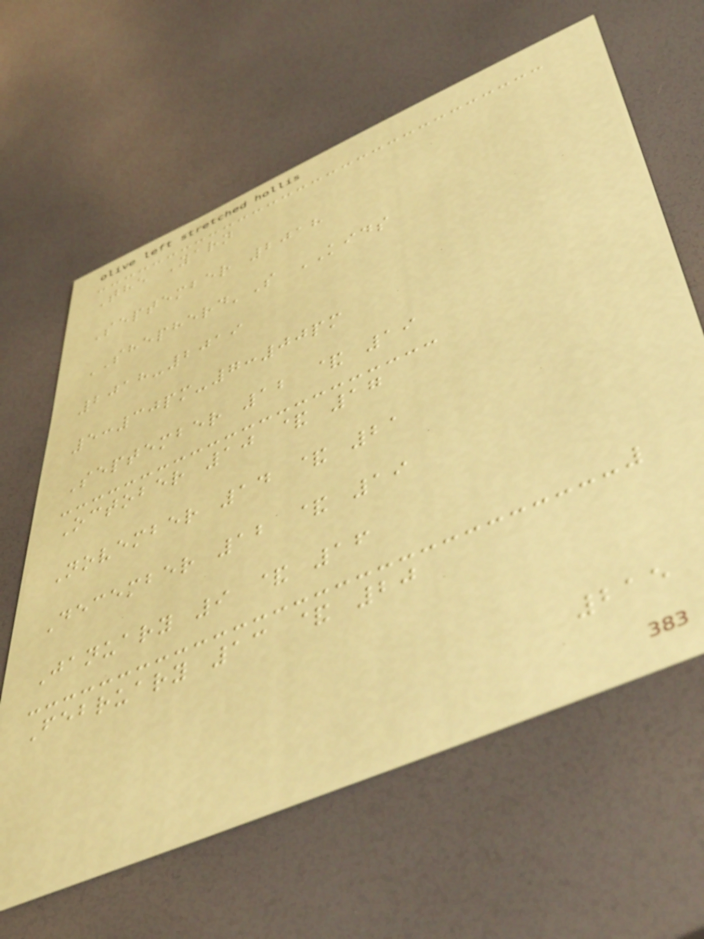The Yarn
September 2018
SHEPHERD'S KIDS
2018-2019
5:30pm-7:00pm
September 12 & 19
October 10 & 17
November 14 & 21
December 12 & 19
January 9 & 16
February 13 & 20
215
